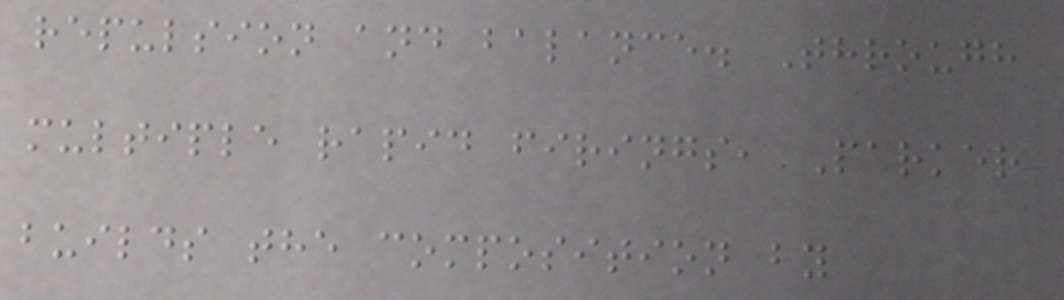repulsion and balance. Through
multiple rapid firings, Parker
builds the composition by
